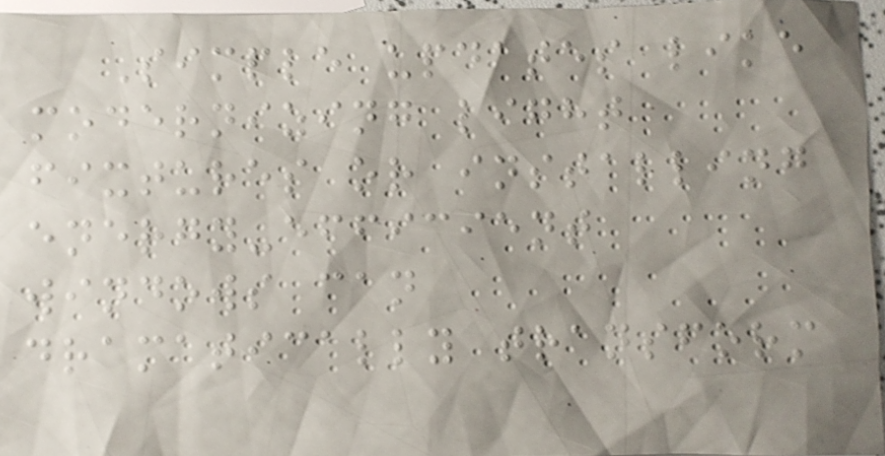Simple updates like
modernizing light
fixtures or installing
energy-efficient
windows can
dramatically transform
